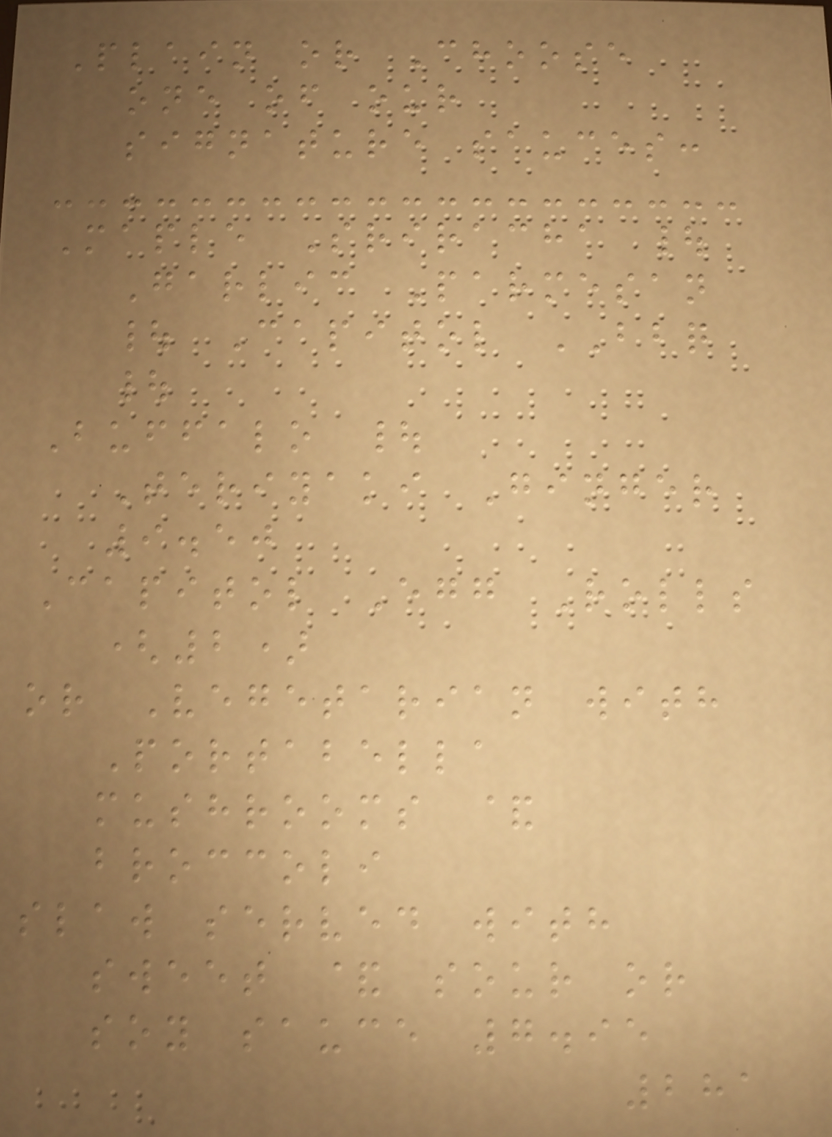Plain or Choose
one of our
signature sauces:
Maple Sriracha |
Garlic Parmesan
| Capitol BBQ
|
Buffalo |
Teriyaki Ginger
9.50
Capitol Egg Rolls
(2)
or Vegetarian with
Portabella
mushrooms &
broccoli
slaw served with
sweet & sour or
soy sauce 7.95
281
